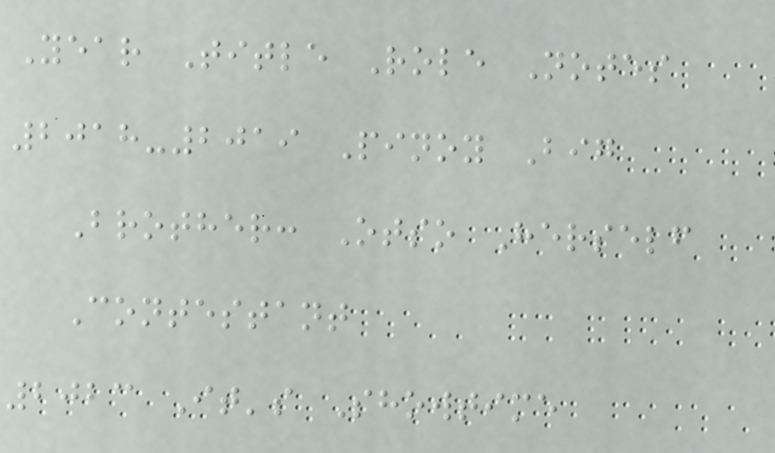Year Title Role Notes
2018-2019 Pinoy Big
Brother: Otso Herself
Contestant
2023 It's Showtime
